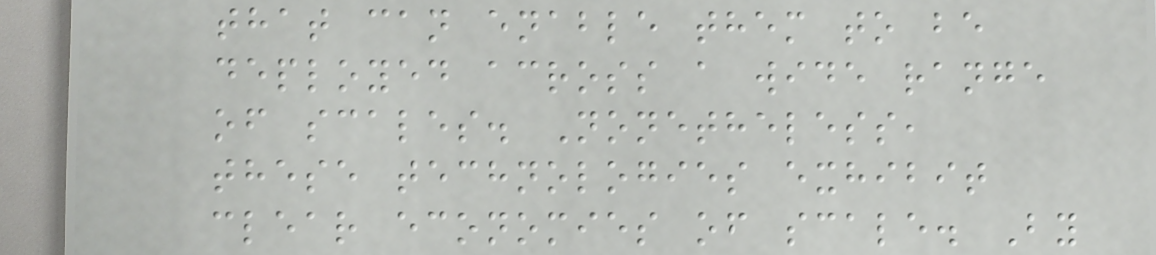that can enable them to be
deployed across a wide range
of scales. Nonetheless,
these technologies exhibit
clear economies of scale. By
